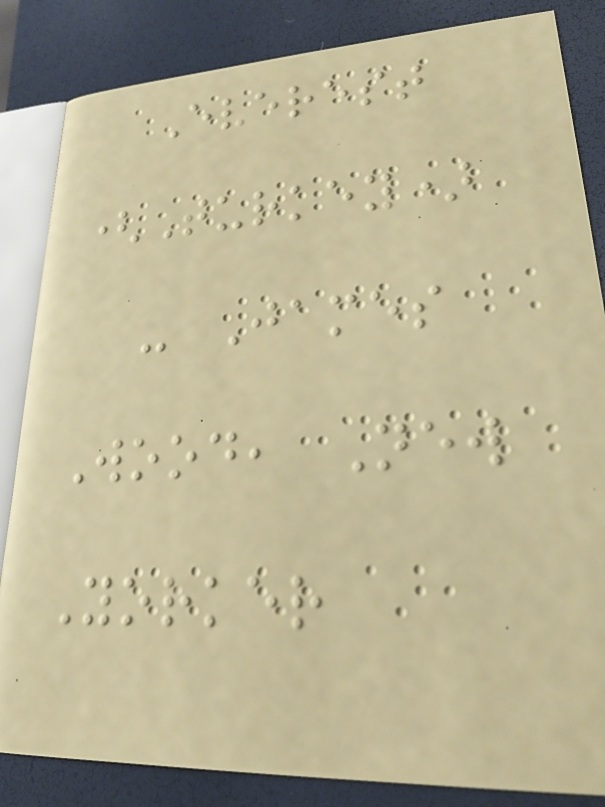Everest
(Turkey)
- James
Wood, New
Yorker
